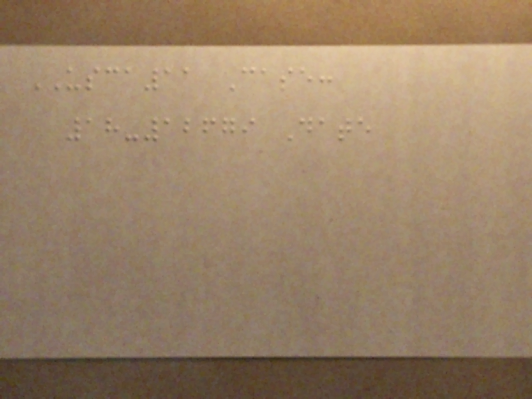USCA11 Case:
18-12679 Date
